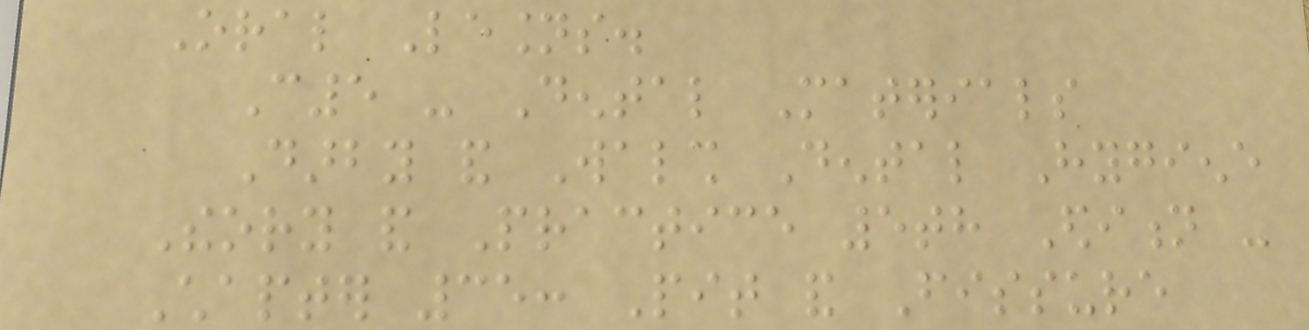Oral Lesions.
C5 - Dental Materials
Darby and Walsh Dental Hygiene
Theory and Practice 5th Edition -
Chapter 35: Pit and Fissure
